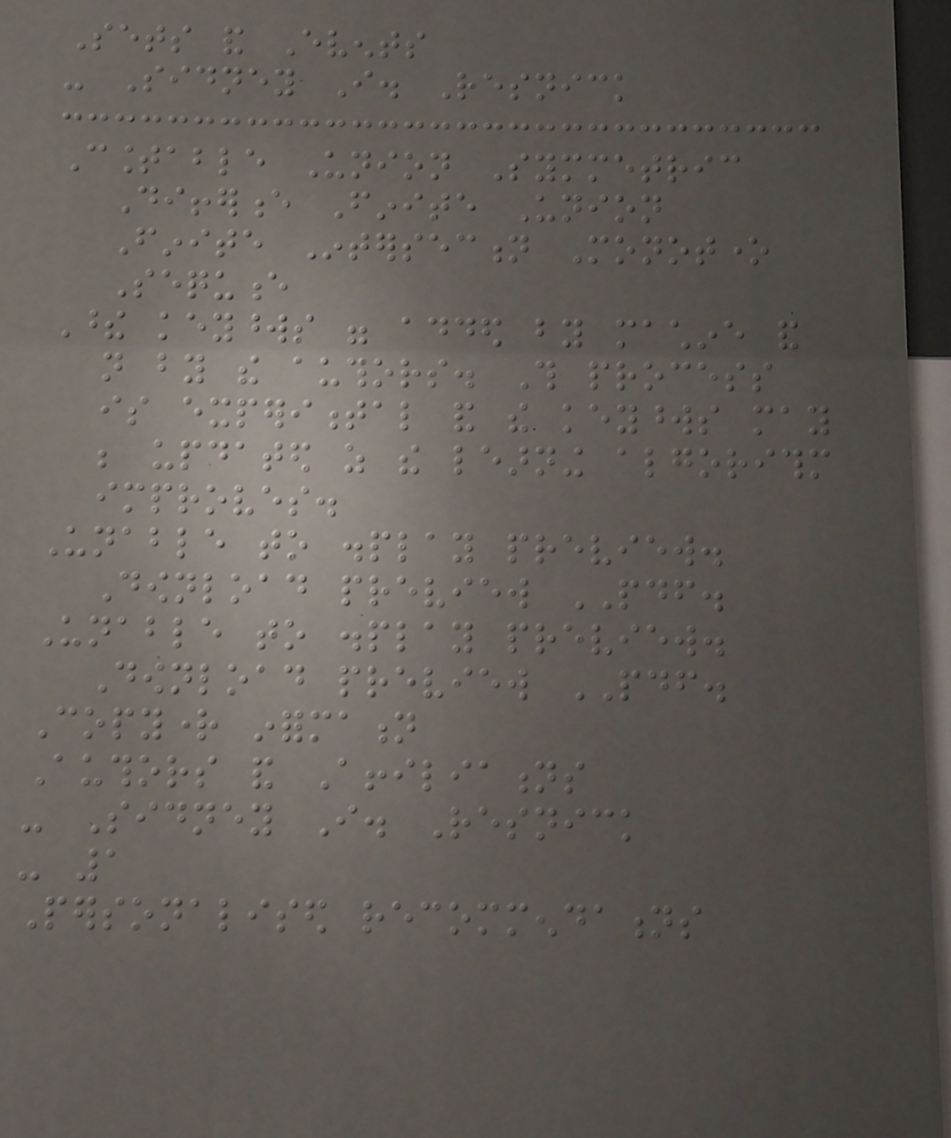Sets and Events
- Sidney I. Resnick
Countable Union Symmetric
Difference Finite Union
Finite Intersection Monotone
Sequence
These keywords were added by machine and
not by the authors. This process
is experimental and the keywords may
be updated as the learning algorithm
improves.
Unable to display preview.
Download preview PDF.
Unable to display preview.
Download preview PDF.
Copyright information
Authors and Affiliations
- Sidney I. Resnick
- 1
Personalised recommendations
